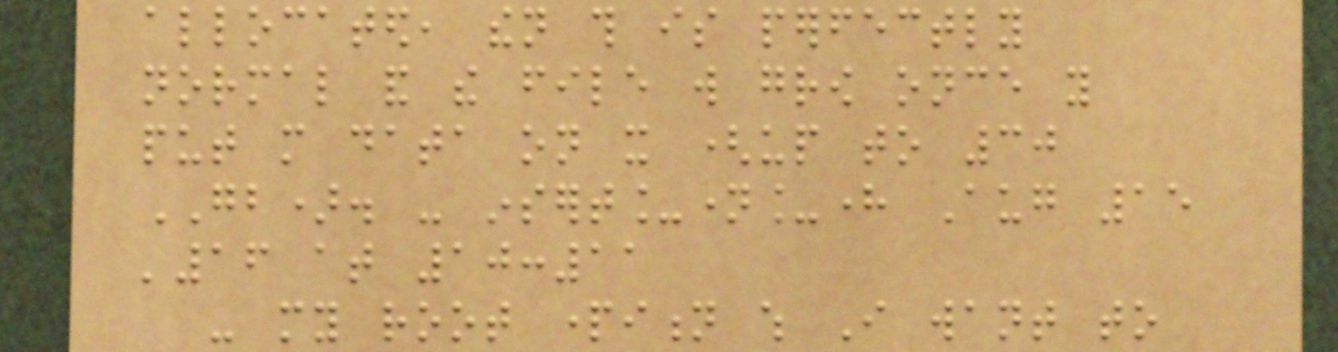allocated, then this is perfectly
normal and the file will grow once you
put more data on it (up to 30
GB). - insert_name_here Aug 15
'16 at 10:11
- my root partition which I want to
